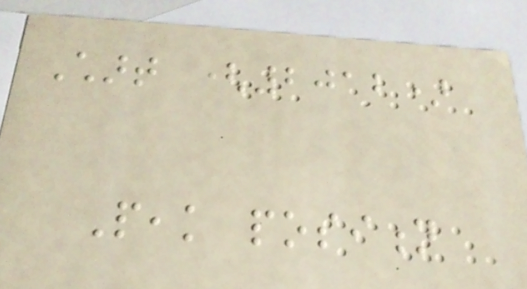Chart (2012)
Peak position
